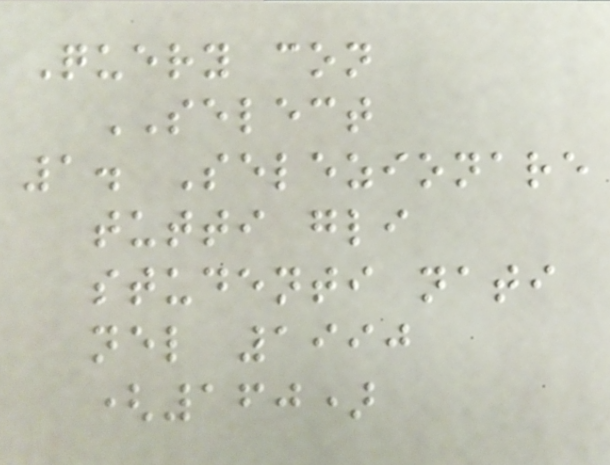Query con
SELECT
1. Selezionare
tutti gli
studenti nati
nel 1990
(160)
